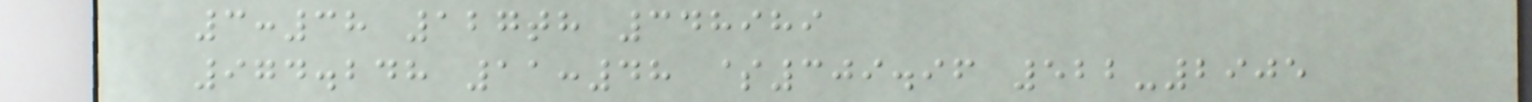3:38 127th 348989
974.248 11:48 $309.96 522-2905
